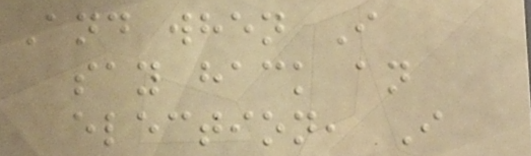And when I
say hack an
election, I
